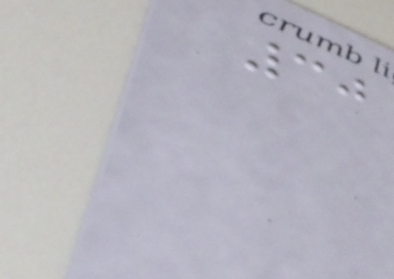30
